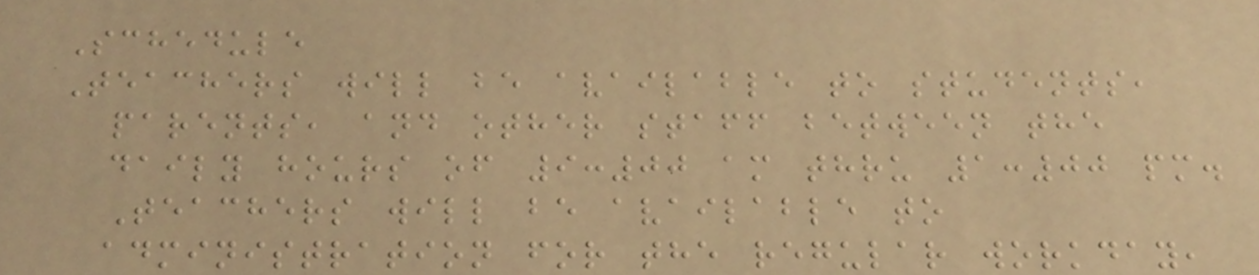Schedule
Teachers will be available to students,
parents, and other staff between the
daily hours of 9:00 am thru 1:00 pm.
Teachers will be available to
administration for the regular workday,
